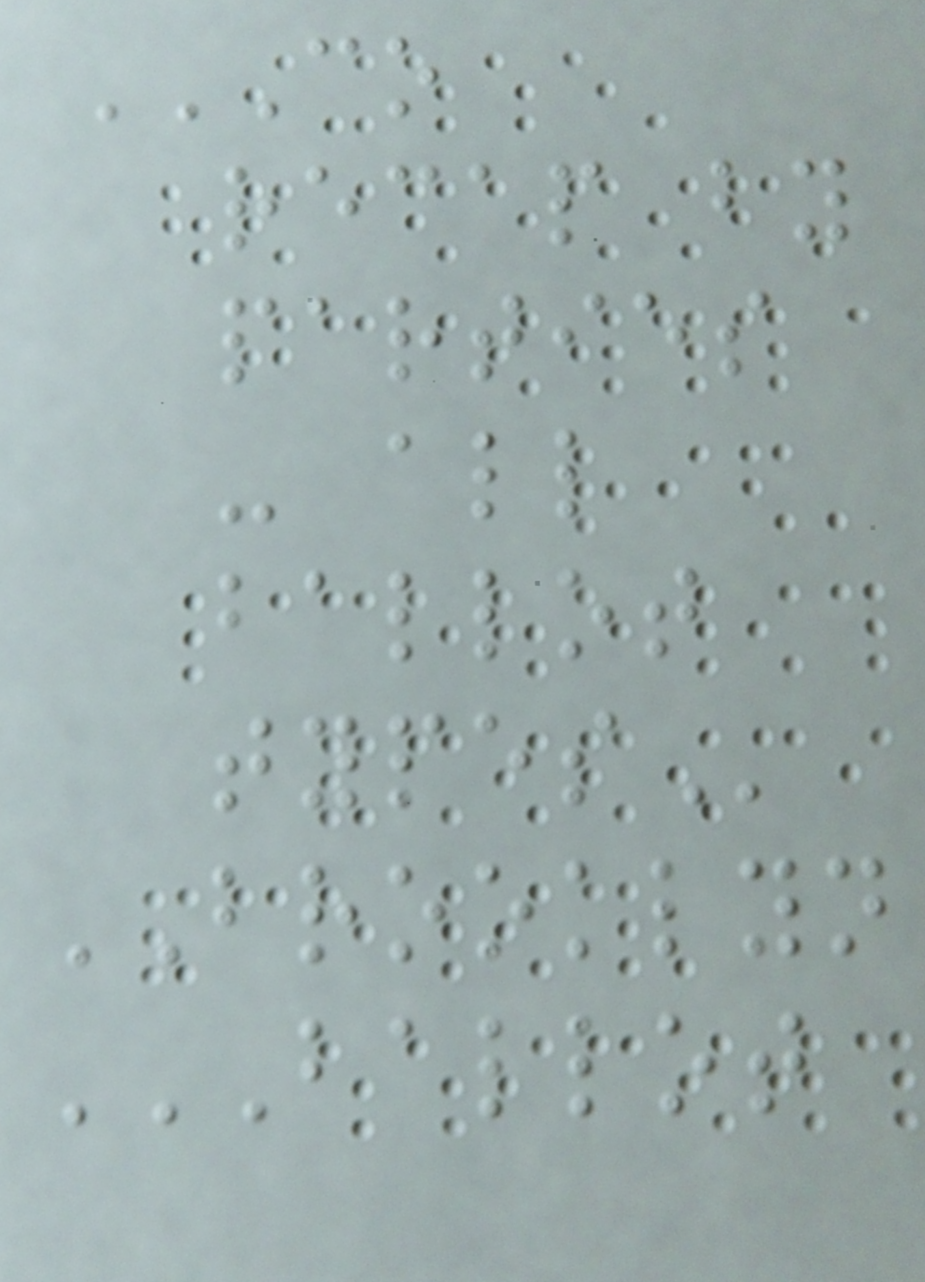CO
RECAP BY
PARTIES
- ALL
BALLOT
TYPES
BROOKLYN
BALLOT
